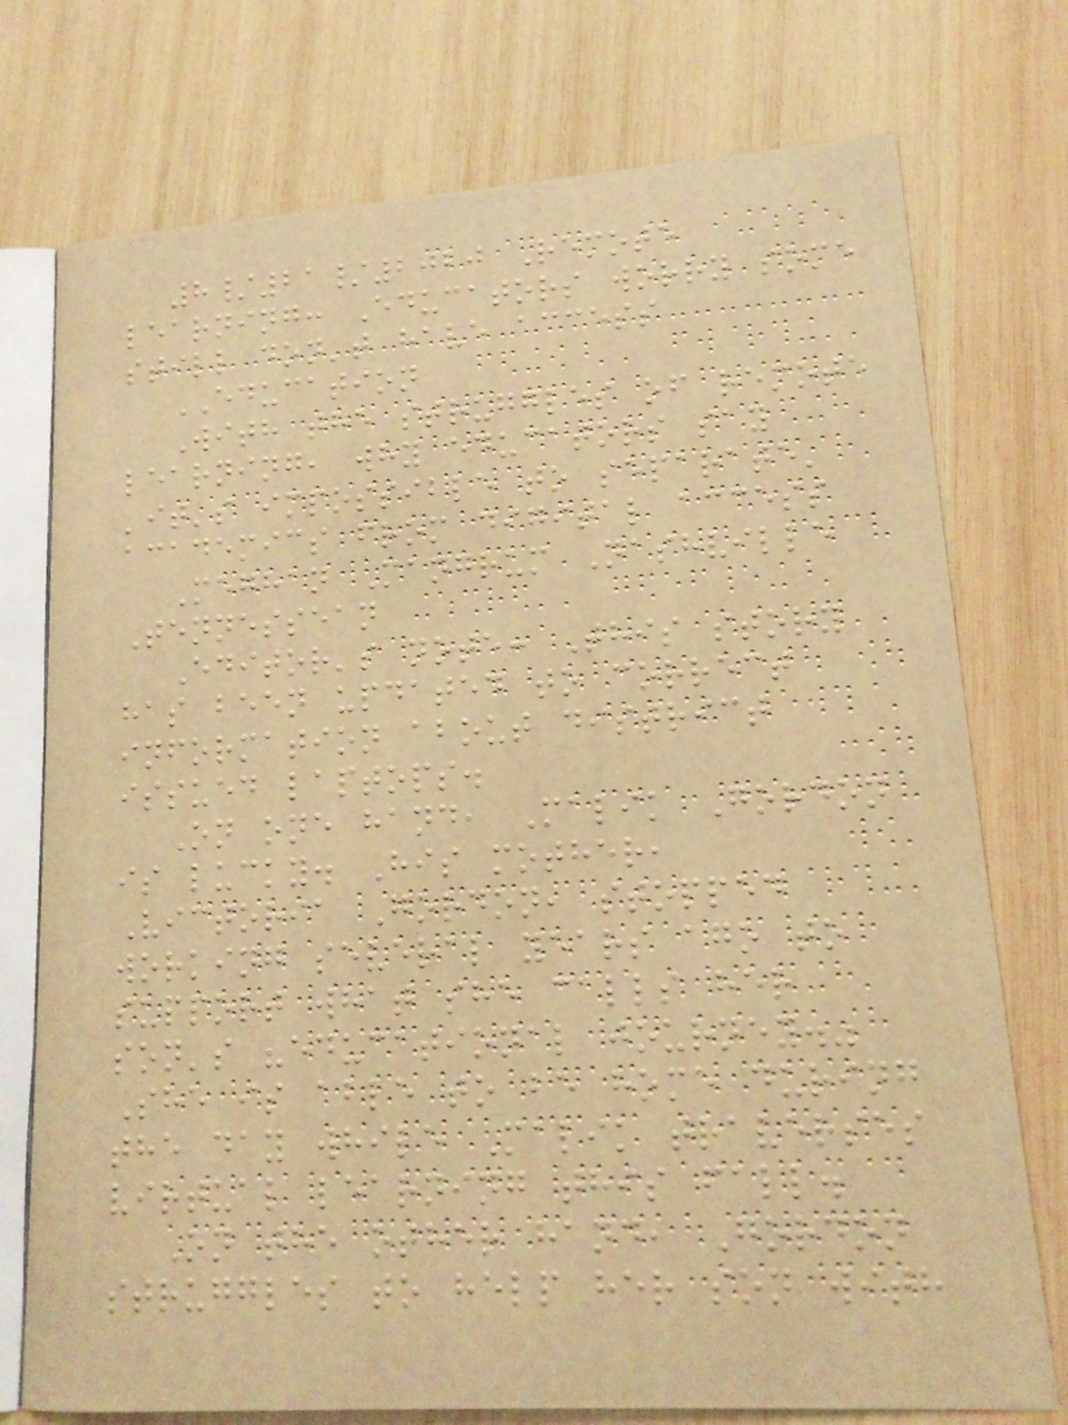8/21/2020 Remote
learning: Educators worry some
still don't have access
EDUCATION
With the struggles of remote
learning, why educators say
'it's impossible to separate'
academics from digital access
Meghan Mangrum Nashville
Tennessean
Editor's note: This story
has been updated to correct
information about district
issued laptops.
On one hand, Malik Gordon
is lucky. His mother,
Victoria Gordon, stopped
working several years ago to
support what she calls her
son's "educational journey."
She is able to be home during
the day while Malik traverses
virtual learning this fall.
On the other hand, Gordon
struggles to help her son with
